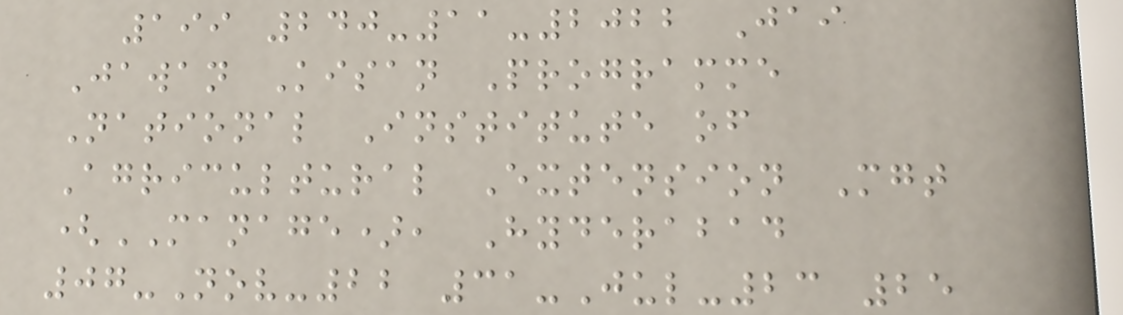199 240-11-2022 Jai
Jawan Kisan Programme
National Institute of
Agricultural Extension Mgt
(MANAGE), Hyderabad
07-Nov-22 31-Jul-23 25
